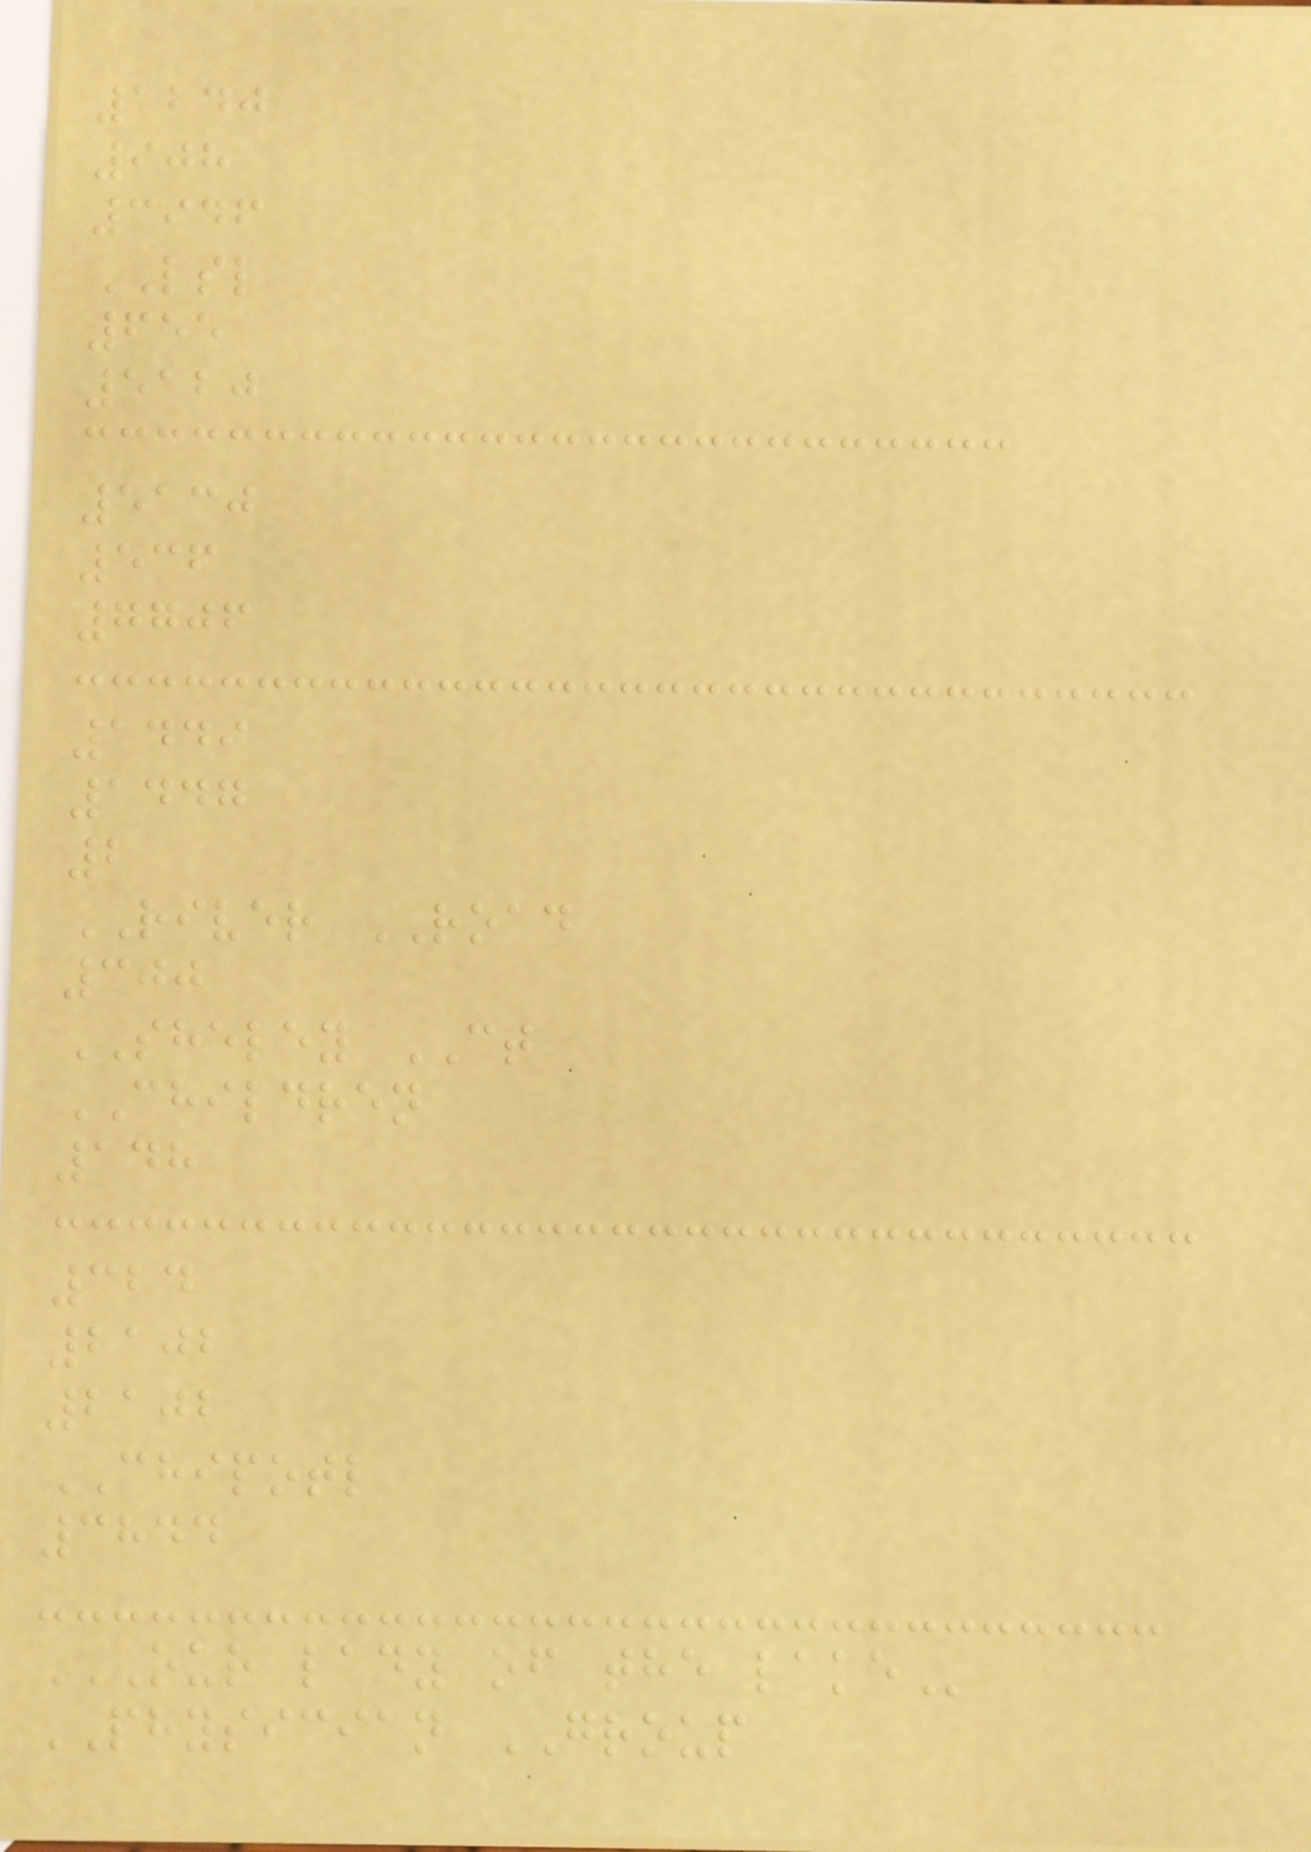1240
908
3946
LSL
655
5120
5130
536
7706
1449
1447
2
RIVER ROAD
300
SHELEY CT
CHILDREN
148
324
2102
2102
CHIPOTL
3844
OUR LADY OF THE LAKE
PHYSICIAN GROUP
